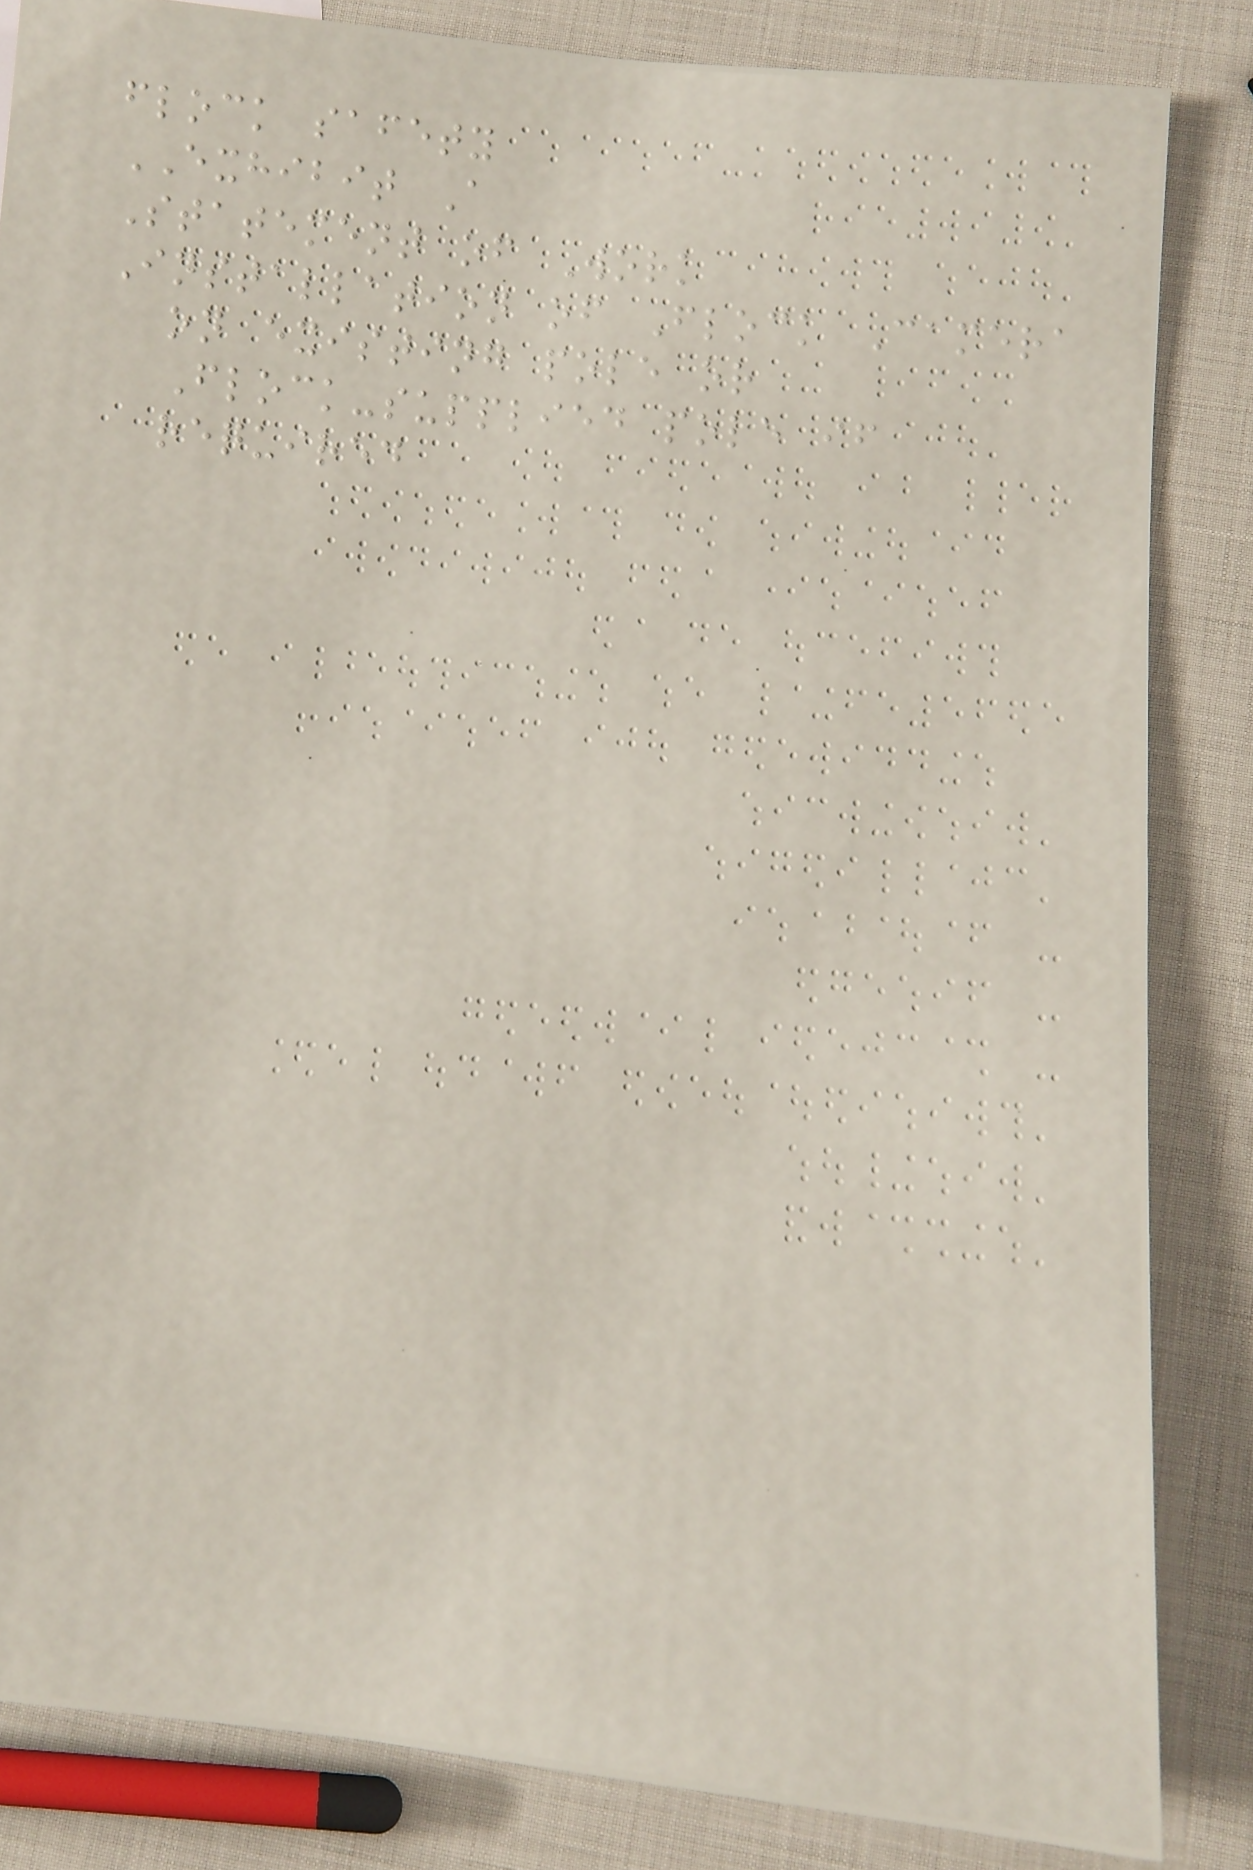flock safety
EXHIBIT A
Statement of Work
Installation of Flock Camera
on existing pole or
Flock-supplied pole if
required
